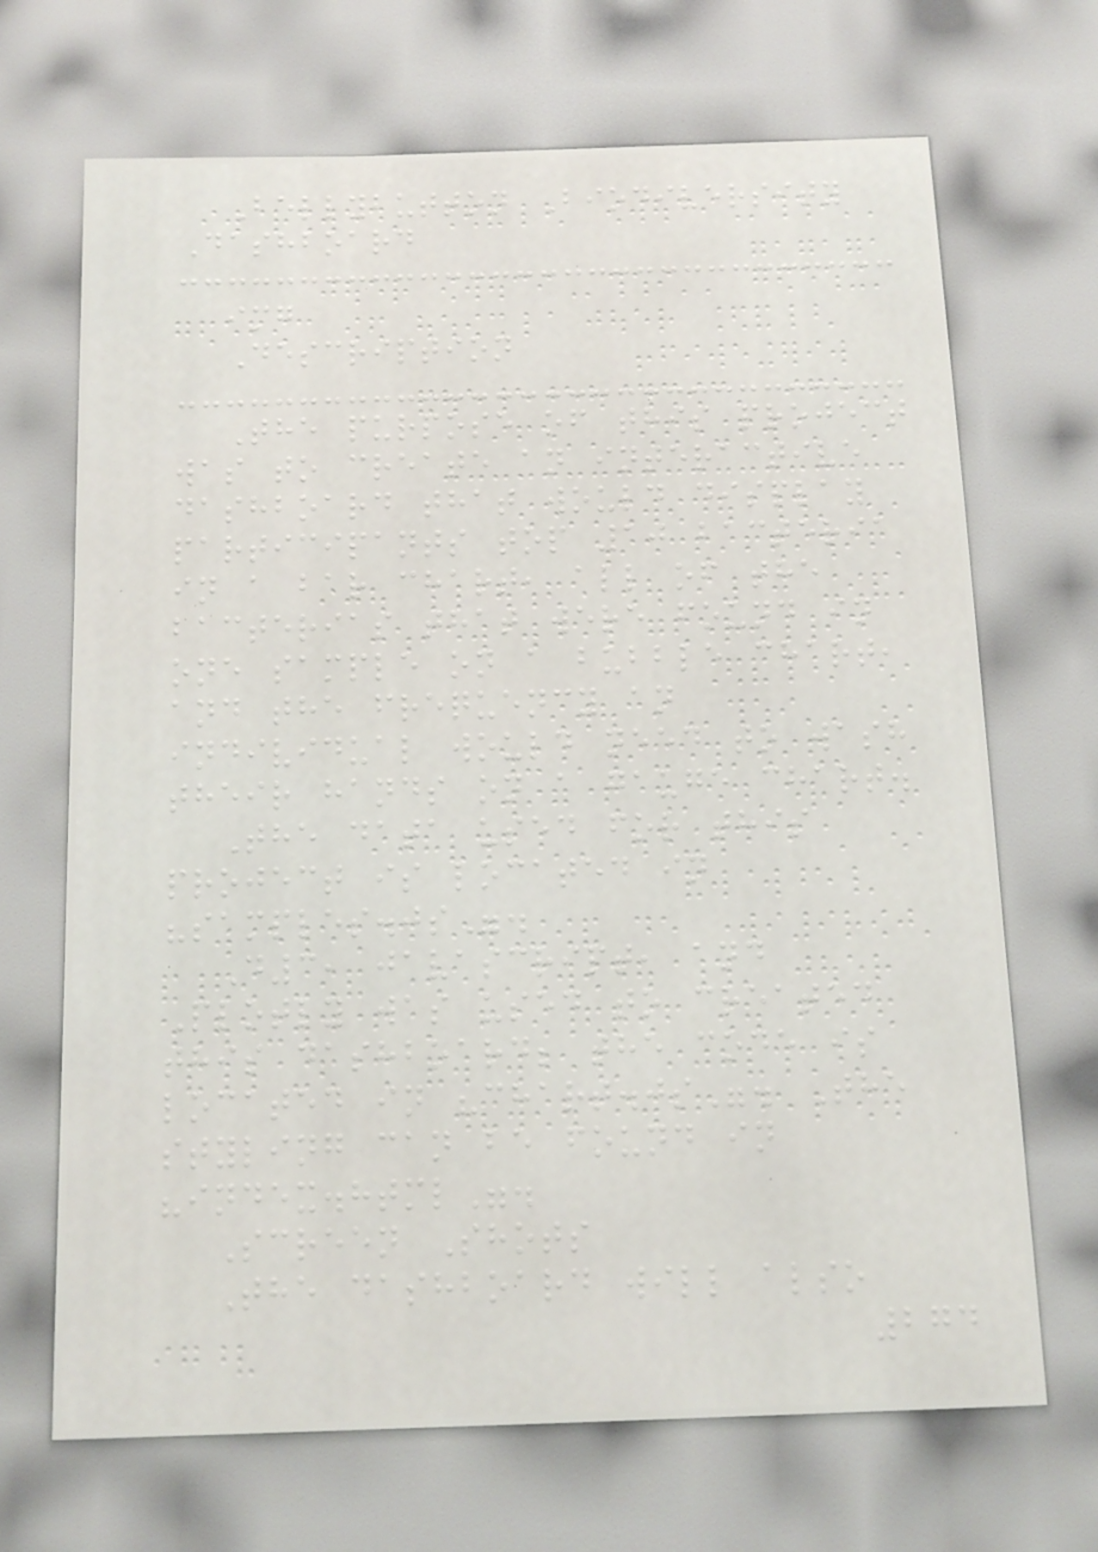Bellybutton Biodiversity
Dashboard
img
Description
The purpose of this project
was to create an interactive
dashboard that would display
participants top 10 bacteria
in a bar chart, all of the
bacterias that were found in
one sample on a bubble chart,
and the frequency an
individual would need to wash
their hands on a gauge chart.
The data used for this
project is located in
"samples.js".
D3, javascript, and
Plotly was used to created
this dashboard; the code is
located in "chart.js". The
styling can be found in
"index.html".
Screen Shots
The dashboard will also
274
